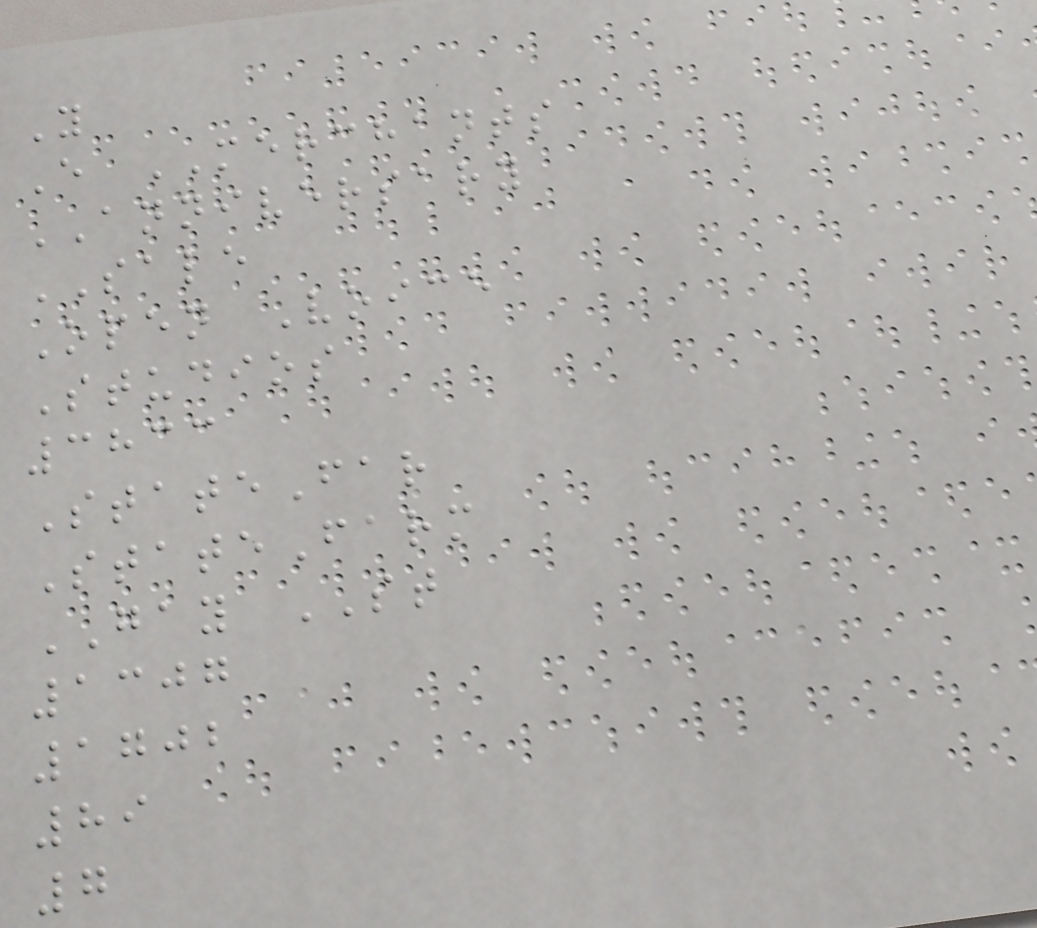Y
E MERCHANTS
ANNIVERSARY
SALE
Open Voice
Studios
3833
StateFar
StateFarm
GAY ST
1307
1702
89
7
